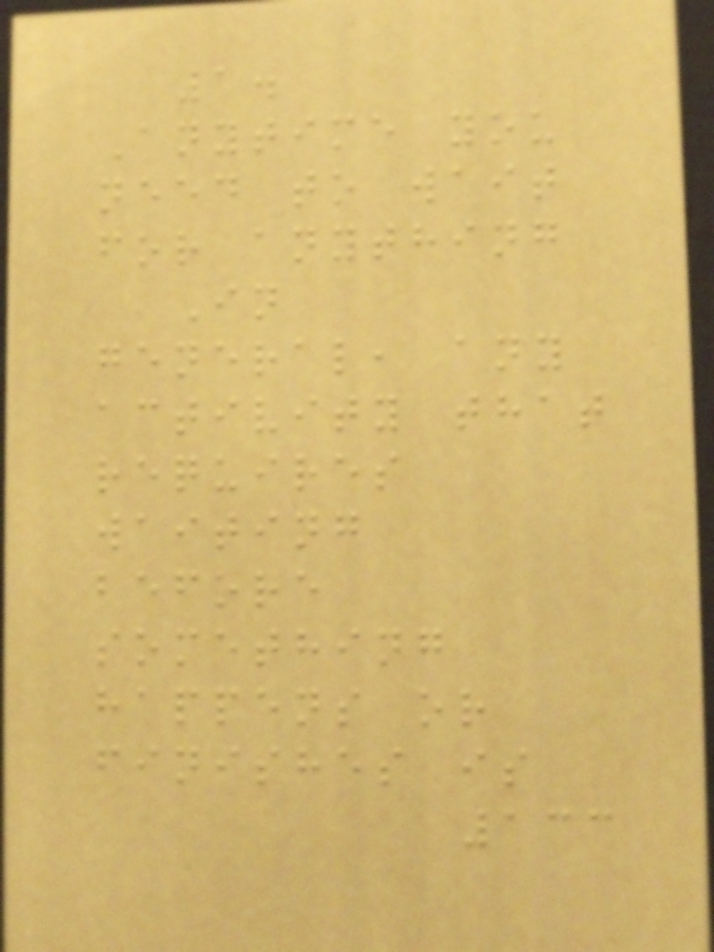1.
Anytime you
need to wait
for anything
In
general, any
activity that
requires
waiting
before
something
happens or
finishes is
133
